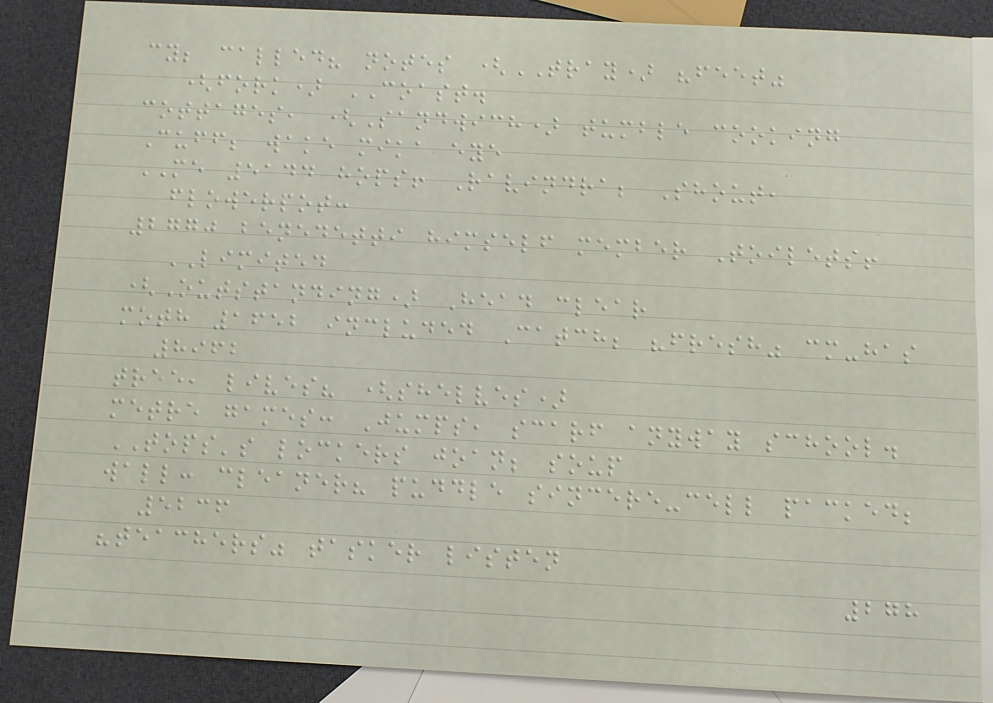cy; called? notes (TRAY) "feet"
(fork) COAST.
cottages, (Sandwich) tumble cooking
Cuff; wake mika eye
ME 5144 hops! Ravindra; Shout,
flowerpot:
2770 benedetti himself member Toilets!
LIMITED
(Outstanding) Head clear
moth 1652 included Catch; "fresh" cm-has
8962
tree, lives? (shelves)
metre games: Jumps, scarf anyway school.
TOPS's lockers joan; soup
wall: cleaner? puddle sincere-cell packed;
5236
"teachers" tasker listen
278
